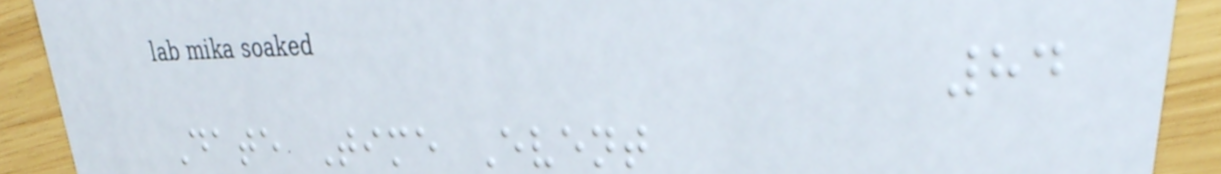84
Date Time Event
